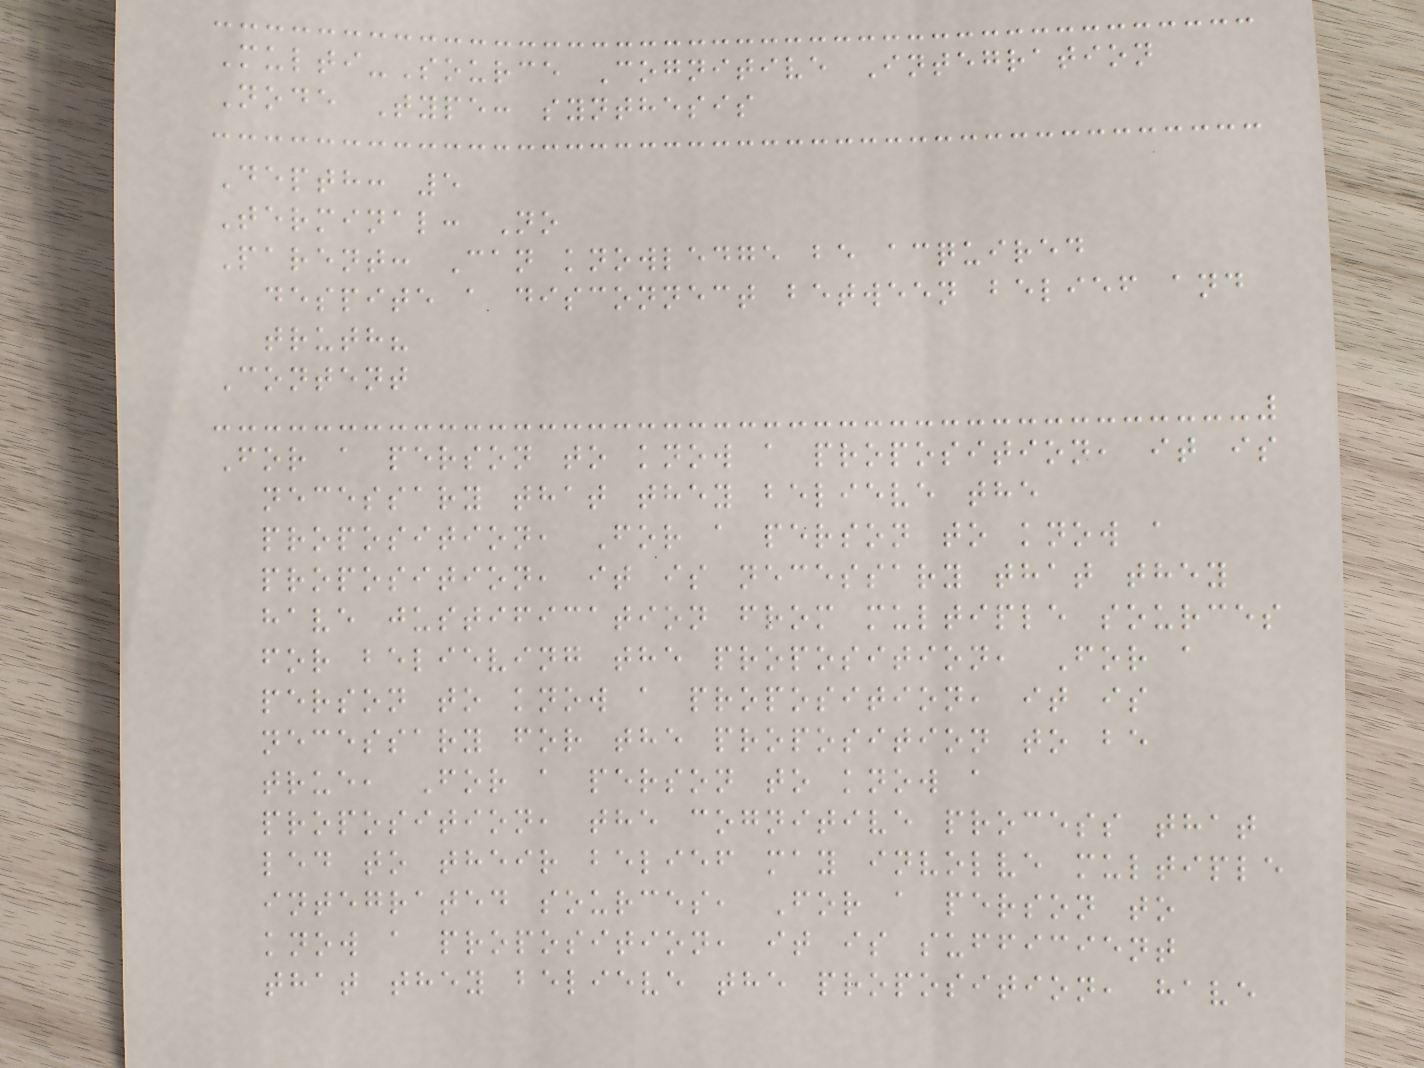Multi-Source Cognitive Integration
Node Type: synthesis
Depth: 5
Terminal: No
Parent: Can knowledge be acquired
despite a disconnect between belief and
truth?
Content
For a person to know a proposition, it is
necessary that they believe the
proposition, For a person to know a
proposition, it is necessary that they
have justification from multiple sources
for believing the proposition, For a
person to know a proposition, it is
necessary for the proposition to be
true, For a person to know a
proposition, the cognitive process that
led to their belief may involve multiple
integrated sources, For a person to
know a proposition, it is sufficient
that they believe the proposition, have
